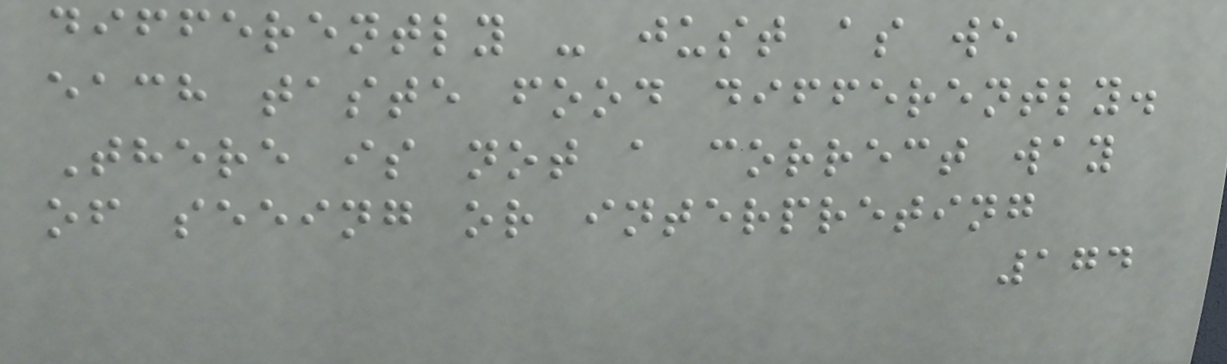differently - just as we
each taste food differently.
There is not a correct way
of seeing or interpreting
174
